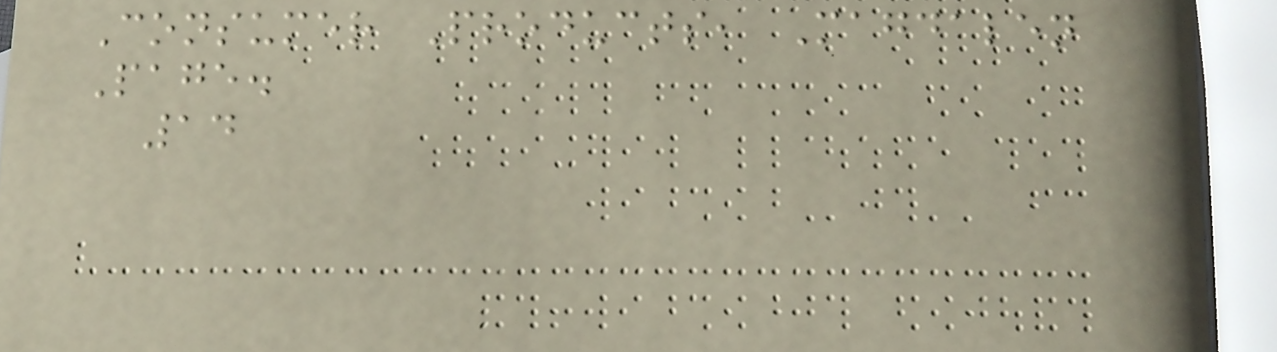Consumer Products, Magdalen
Page.
14
